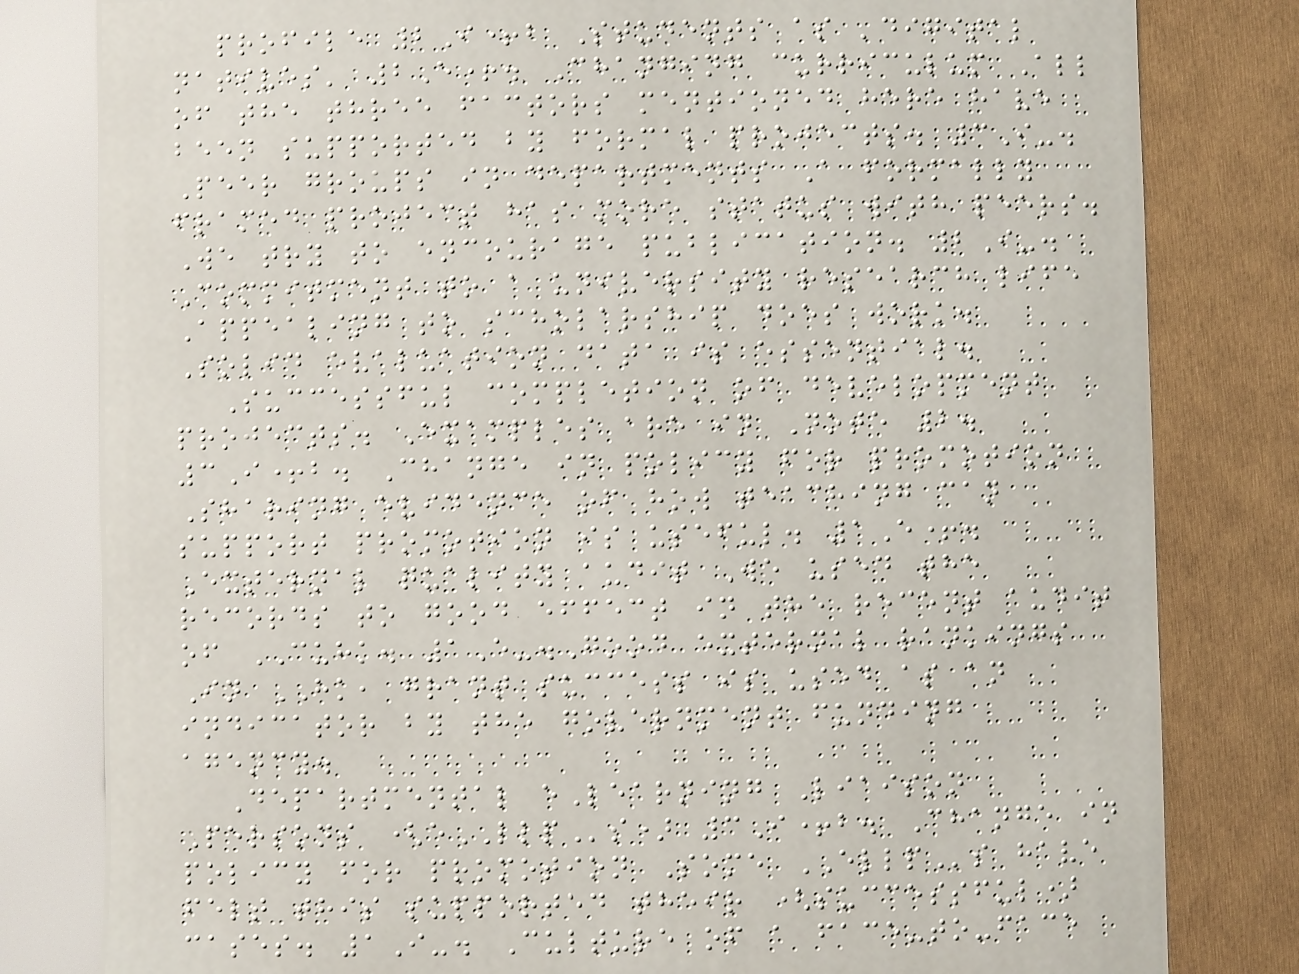profile 2I+b Students as 'digital
natives' 2E+. Changing curriculum All
of the three factors mentioned here have
been supported by formal projects. 3I-.
Peer groups in departments A formally
framed project has more status with peers.
We try to encourage publication. 2I-.
Commitment to a university research life
Appealing to scholarship does work.
Solid evaluation data is essential.
Successful completion of development
projects. Examples are in Note 2.
3I+b. Change in policy for promotion
Sharing evidence of how teaching can
support promotion is useful. 1E+.
External quality audit We used the
records to good effect in the recent audit
of CUHK. 1E-.Good external rankings
In HK, grant success is used as an
indicator by the government funding
agency.
Departmental eLearning Liaison
Persons (eLLPs) 3I+b. Change in
policy for promotion Some ELLPs have
felt this supported their (successful)
cases. 1I-. Culture of a face-to-face
